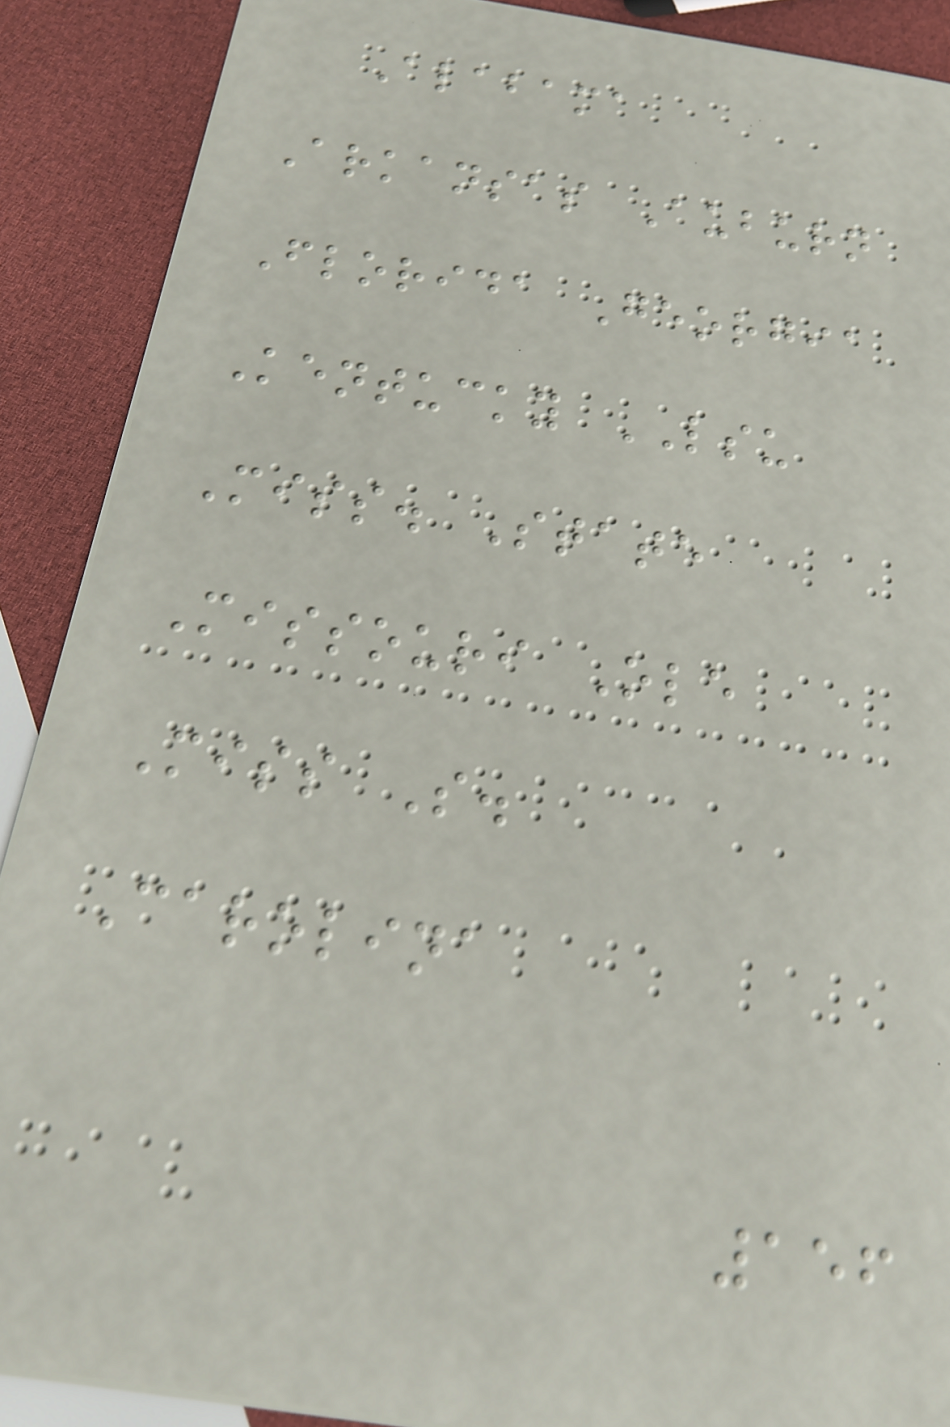Alabama
Arkansas Auburn
Florida Georgia
Kentucky LSU
Miss. State
Missouri Ole
Miss S.
Carolina
156
